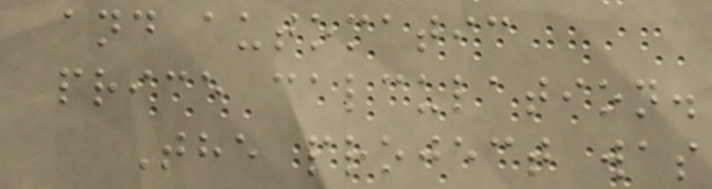and automatic
price calculation.
The project was
